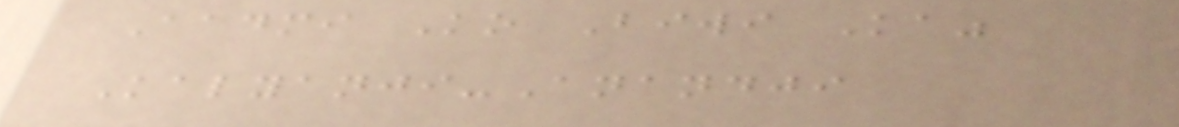Aadmi Ko Biwi Ka"
Kalyanji-Anandji
